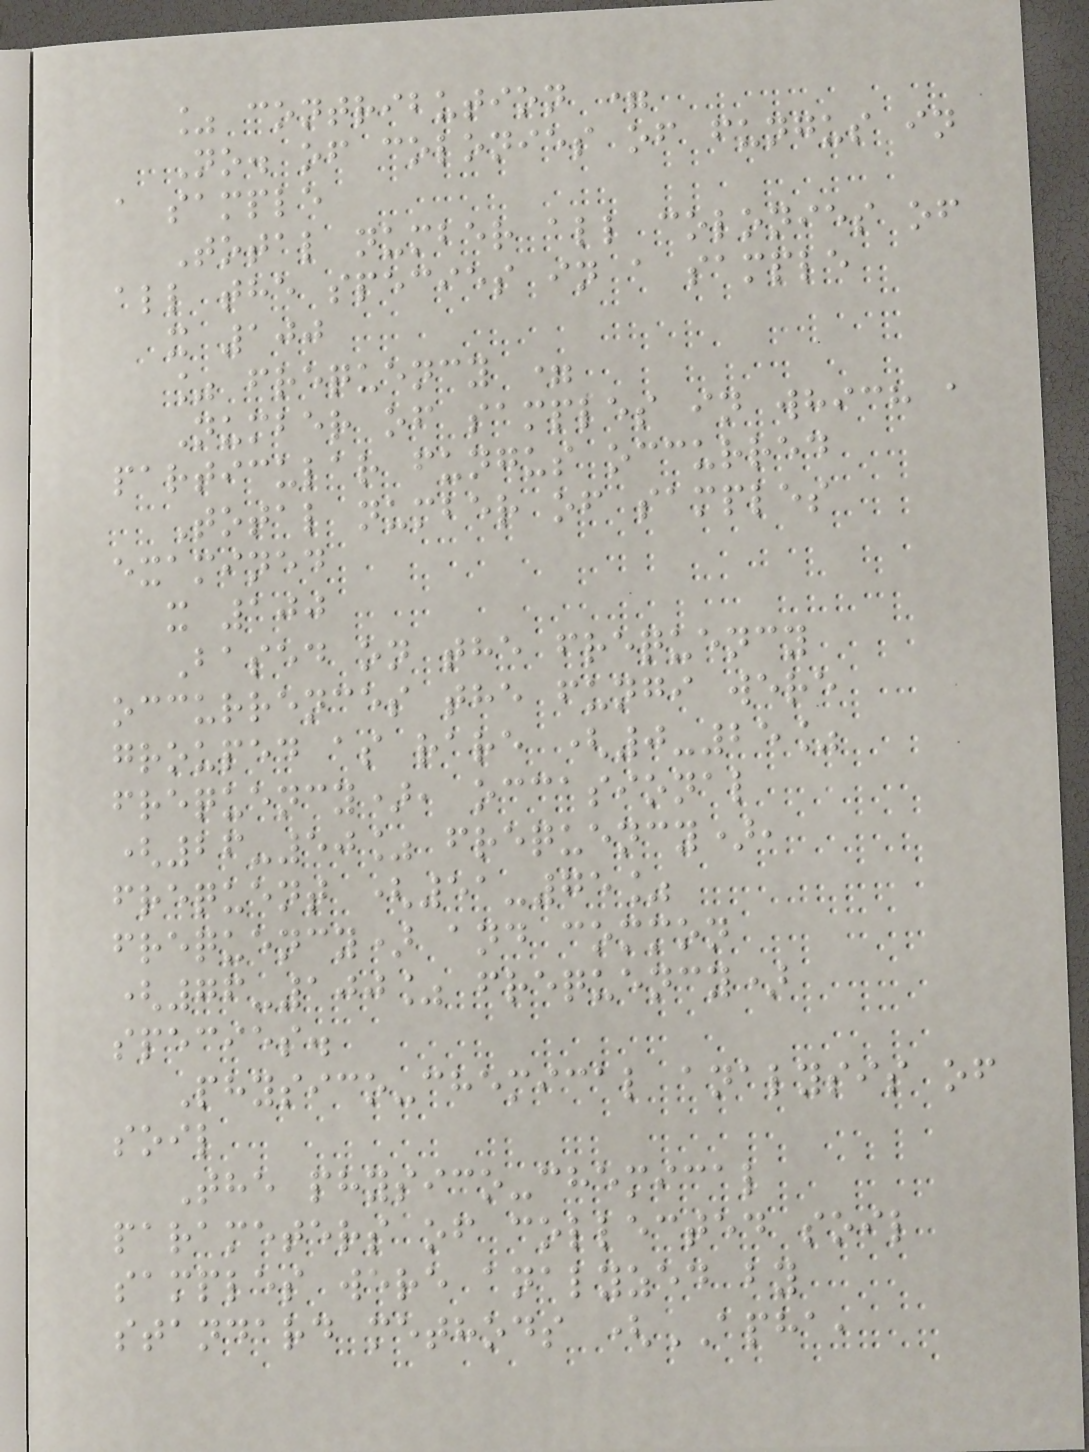% contribution =
No. of colonies of fungus in
a sample
Total number all colonies of
all the species in a sample
x 100
% frequency =
Number of samples in which a
particular fungus occurred
Total number of samples
examined
x 100
Based on the frequency
occurrences the fungi were
grouped as rare (0-25%
frequency), occasional
(26-50% frequency),
frequent (51-75%
frequency) and common
(76-100% frequency)
species.
Physico-chemical analysis of
soil
The physico-chemical
parameters of collected soil
samples were analyzed by
standard methods (APHA,
